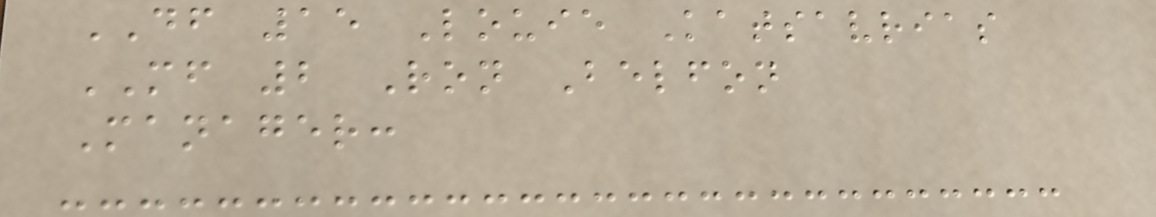DF 15 Louie Katsavrias
MF 2 Ron Belfon
Manager:
